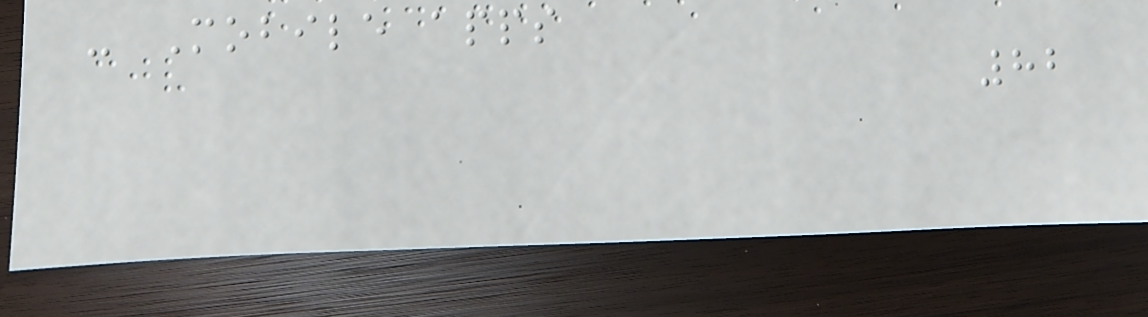- Mobile apps
82
